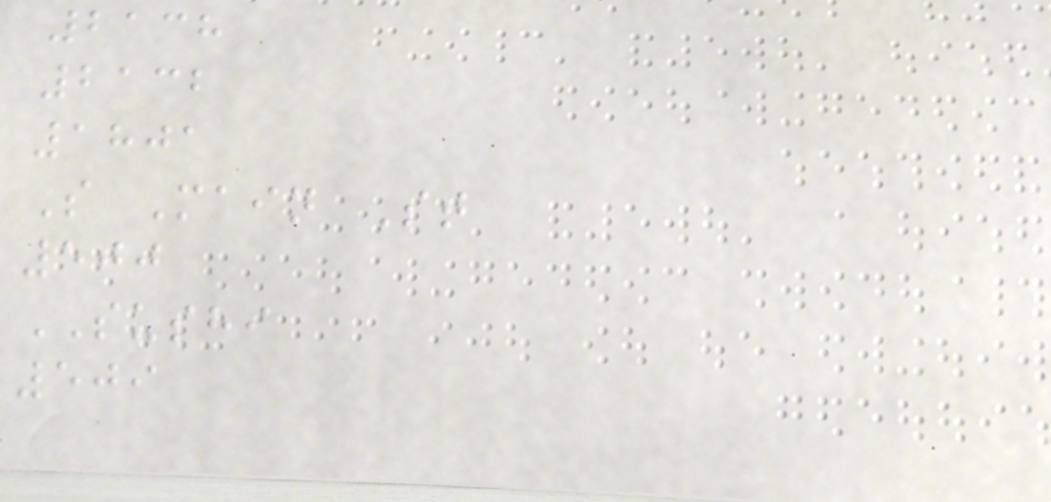2138
2132
1801
S Main St
500
SUSHI
509
